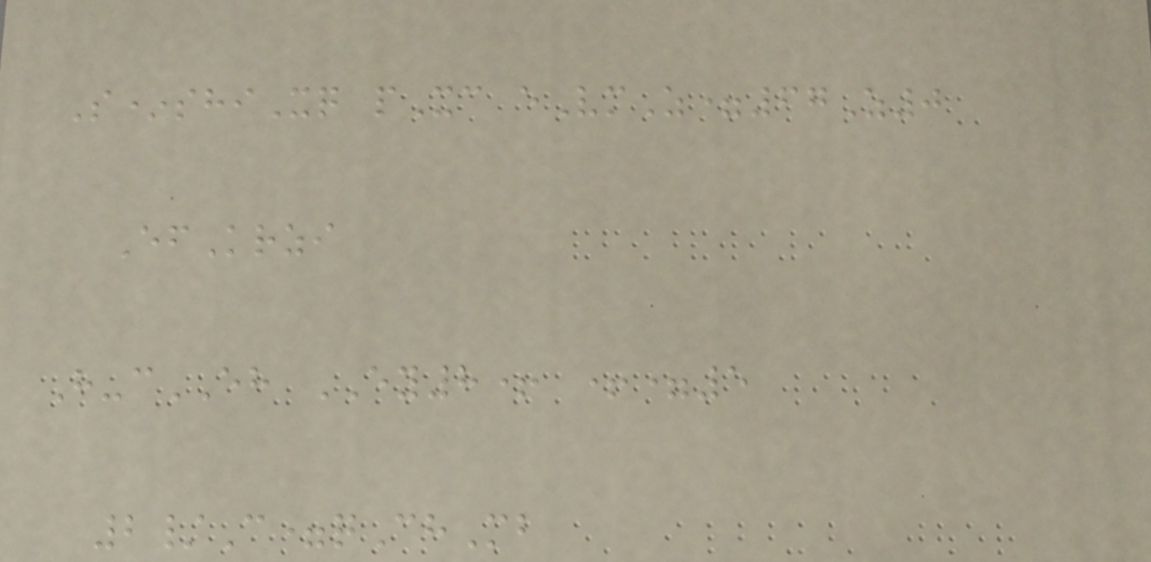S*shiXq pXc eVmZ=67Z0
EfKrzi
H-cEH EY8+ +=5
2/C=qChMb
